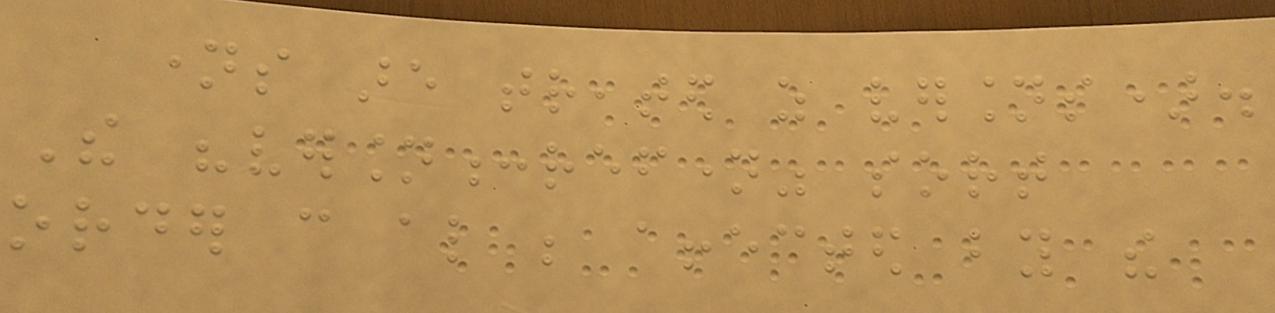names are treated as versions).
The "version:refname" sort
order can also be affected by the
